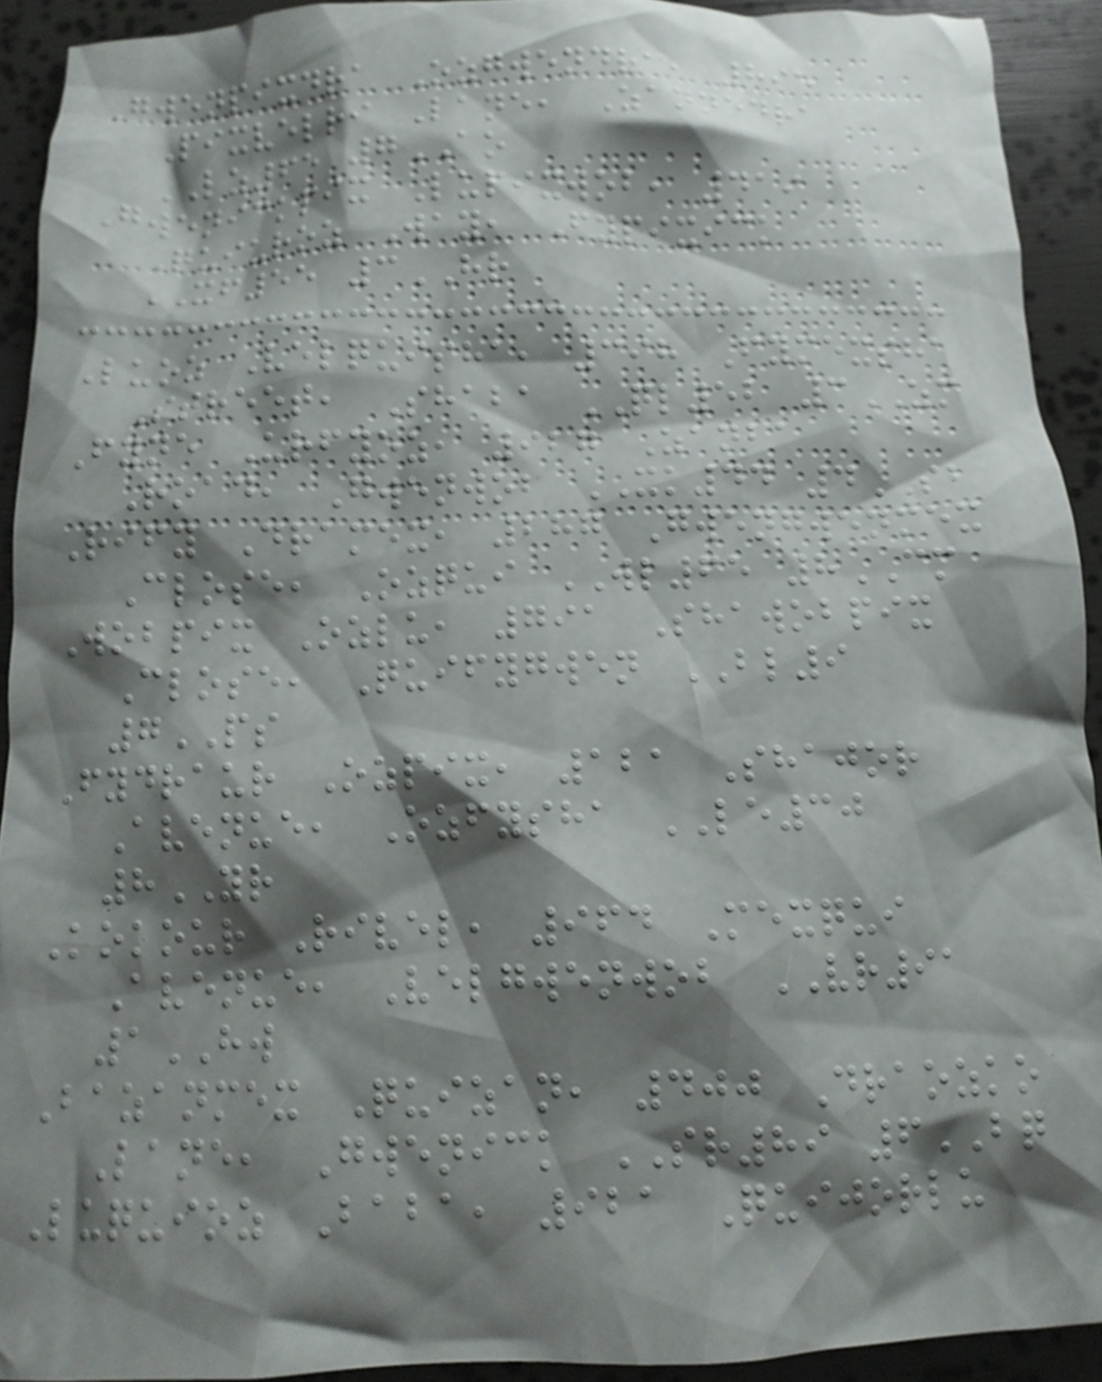Gwenpixdra Ozgwendra, 895
Pixvelri Lane, Zannedra
LZ65 7AO
Gwenickpix Lupixwob, 419
Quiuroz Way, Fypixick
XF55 3HR
Luoz Velquisha, 398 Fymexsha
Street, Shaba QL52 3ZM
Fyne Urfyoz, 927 Zanba
Road, Gwenwob XK44 4SB
Rify Dramex, 287 Gwengwenmex
Close, Ozqui WL65 8CM
Wobpix Ozlu, 791 Shawobpix
Close, Quifygwen BL9
7PS
Fydraur Ozpix, 121 Shajor
Avenue, Ozfysha LE30
8YR
Kokour Rivel, 964 Mexqui
Avenue, Velgwenwob VR91
1HW
Bazanmex Quizan, 400 Draozko
Lane, Gwenick SR89 6BQ
Luquioz Baba, 921 Quijorlu
